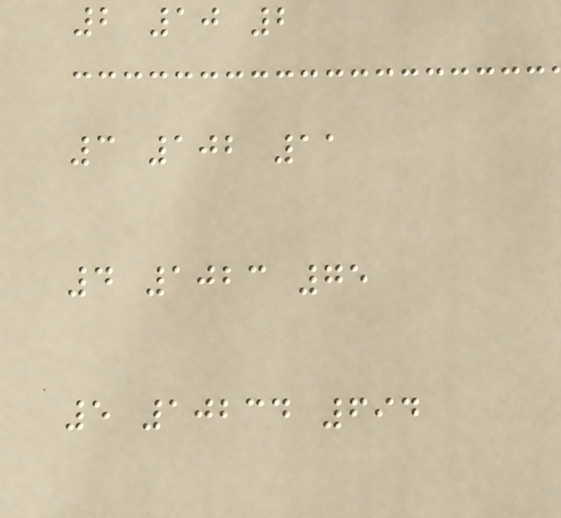2 10 2
3 102 11
4 1023 75
5 10234 694
